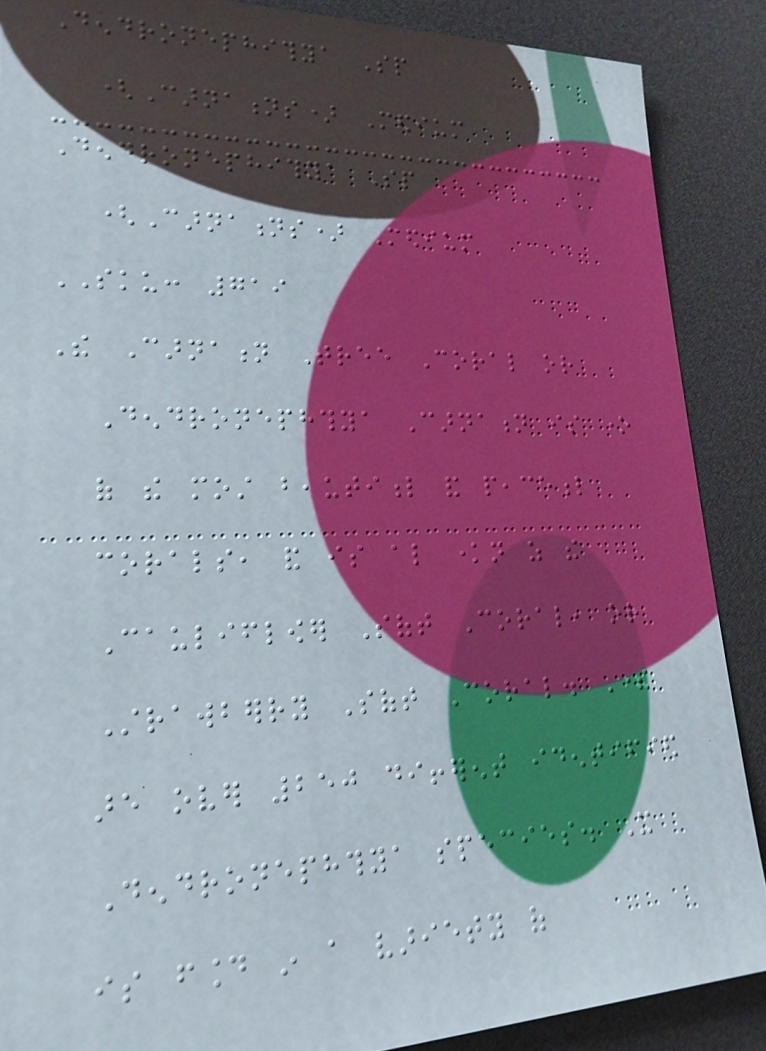Dendronephithya Sp
(Carnations) Medium
Dendronephithya Sp
(Carnations) Medium
SKU: 719
The Carnation Tree Coral or
Dendronephthya Carnation is one
of the most beautiful and peaceful
corals, and is also known as the
Cauliflower Soft Coral, or
Strawberry Soft Coral. There
are over 250 different identified
Dendronephthya species. It
is found in a variety of
